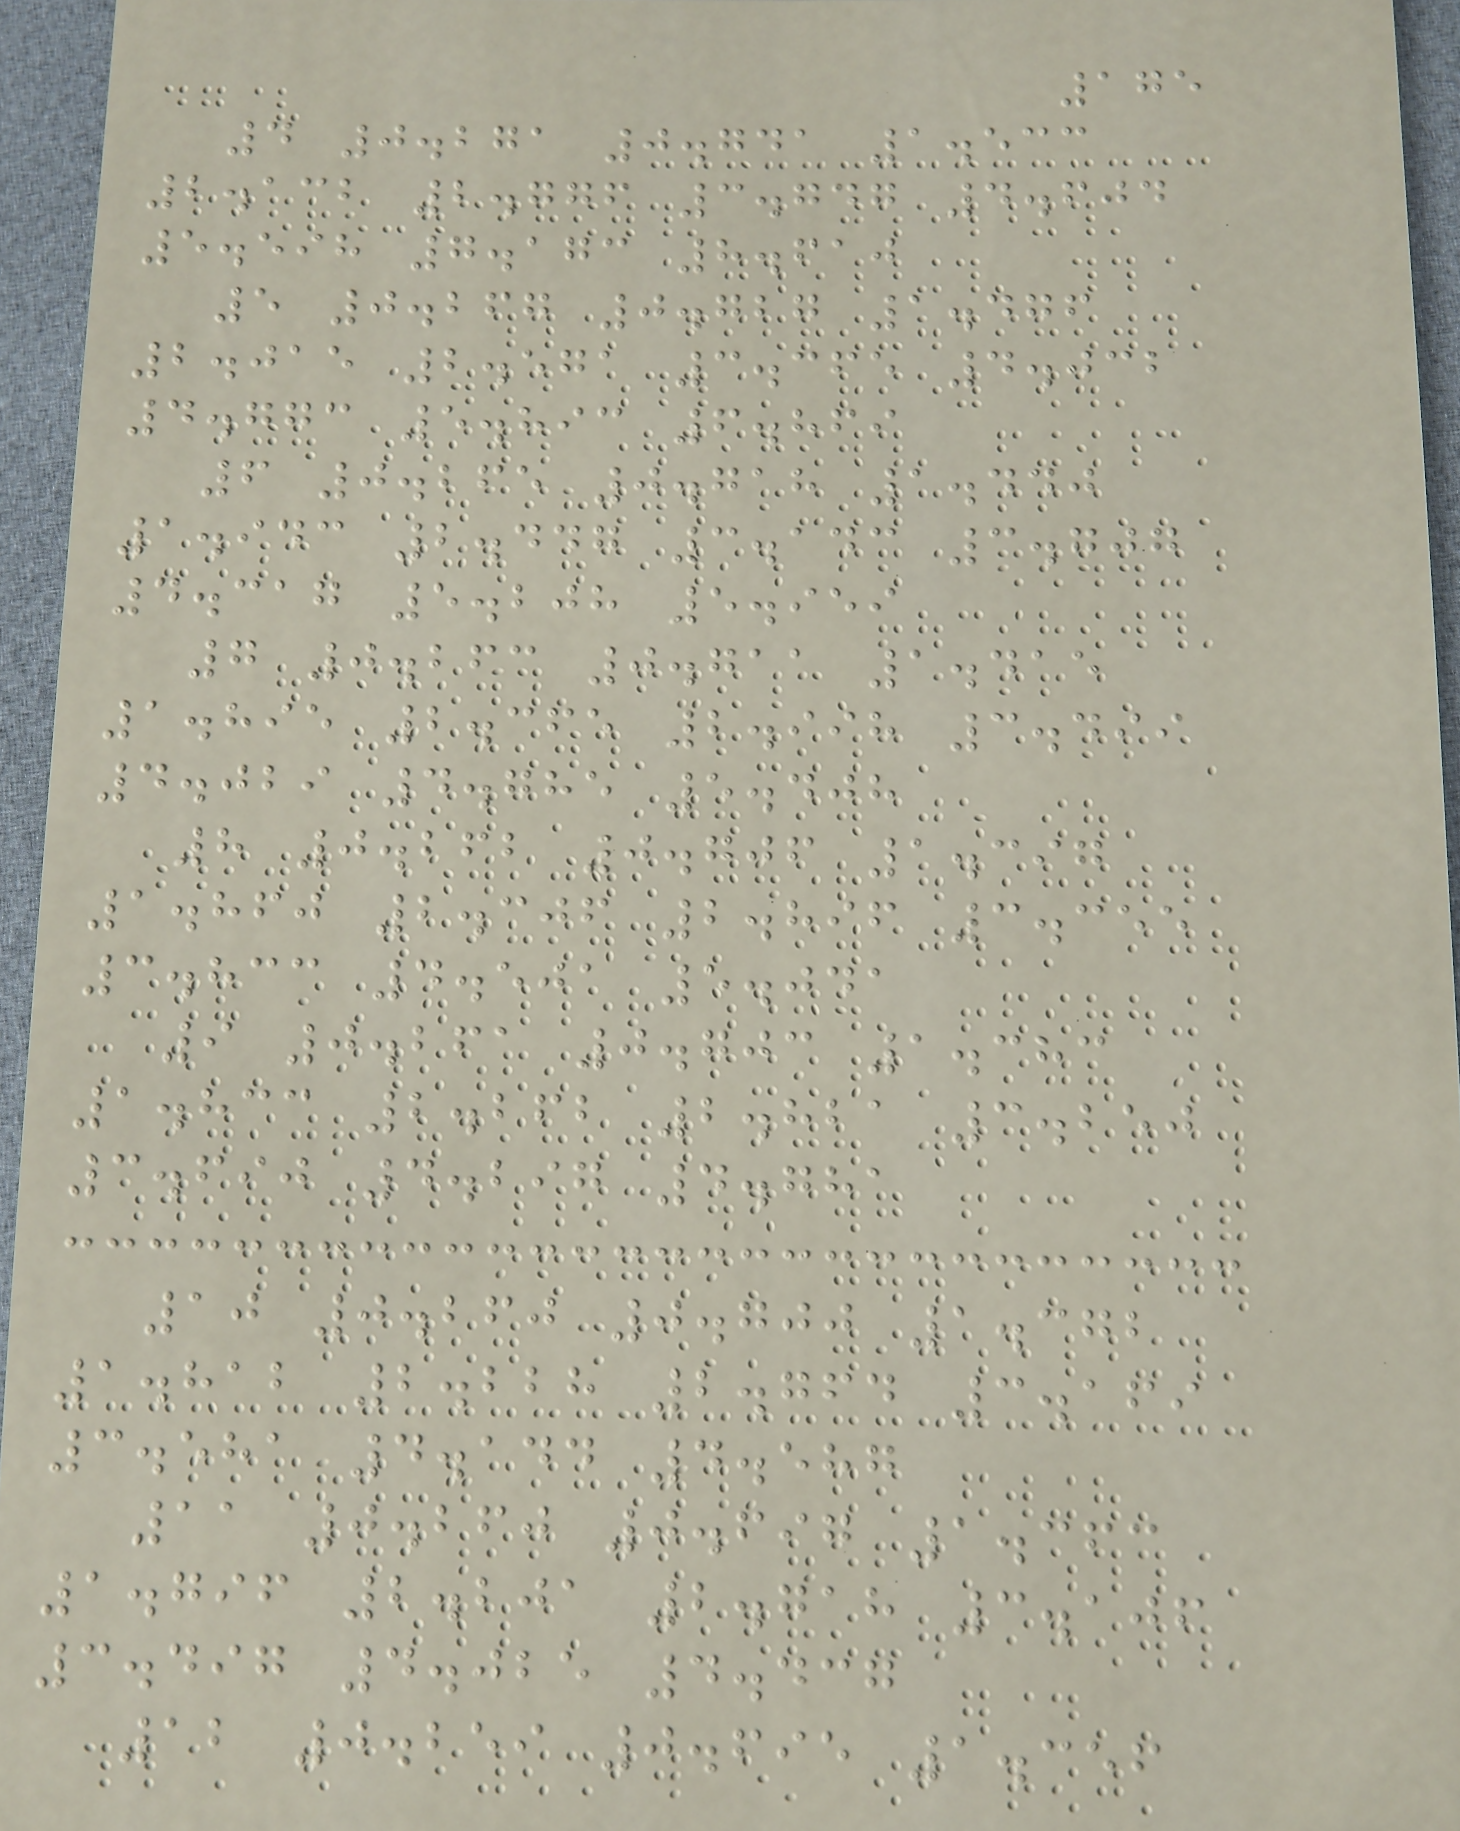175
4 0.271 0.741 1.533
2.132 2.776 3.747 4.604
5.598 7.173 8.610
5 0.267 0.727 1.476
2.015 2.571 3.365 4.032
4.773 5.893 6.869
6 0.265 0.718 1.440
1.943 2.447 3.143 3.707
4.317 5.208 5.959
7 0.263 0.711 1.415
1.895 2.365 2.998 3.499
4.029 4.785 5.408
8 0.262 0.706 1.397
1.860 2.306 2.896 3.355
3.833 4.501 5.041
9 0.261 0.703 1.383
1.833 2.262 2.821 3.250
3.690 4.297 4.781
10 0.260 0.700 1.372
1.812 2.228 2.764 3.169
3.581 4.144 4.587
11 0.260 0.697 1.363
1.796 2.201 2.718 3.106
3.497 4.025 4.437
12 0.259 0.695 1.356
